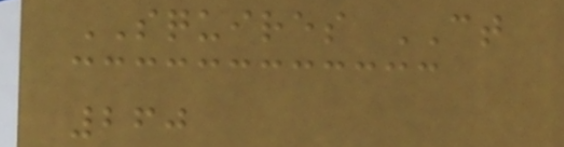SQUIRES CT
260
